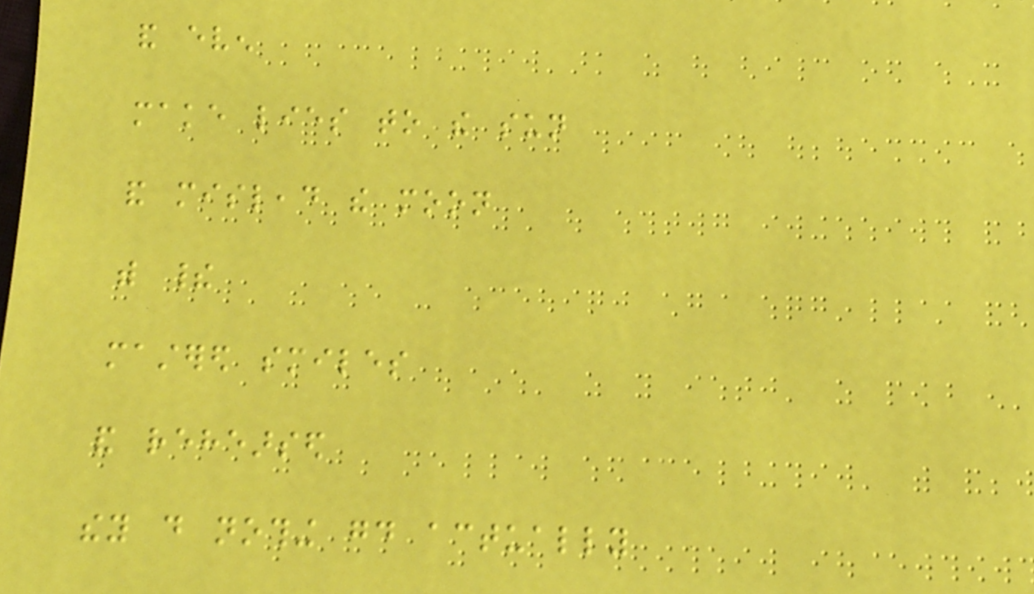and even
make lies to the sun
and mislead the moon
with their
mastered smiles
and rehearsed
they do nothing good actually
